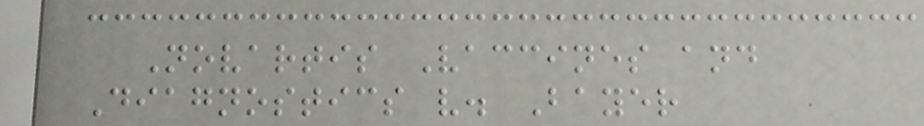Novartis Vaccines and
Diagnostics v. Bayer
